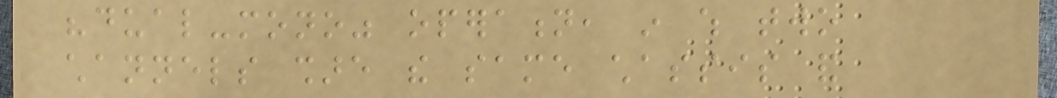"dual-mono" operation, in which two
channels share the same chassis and
